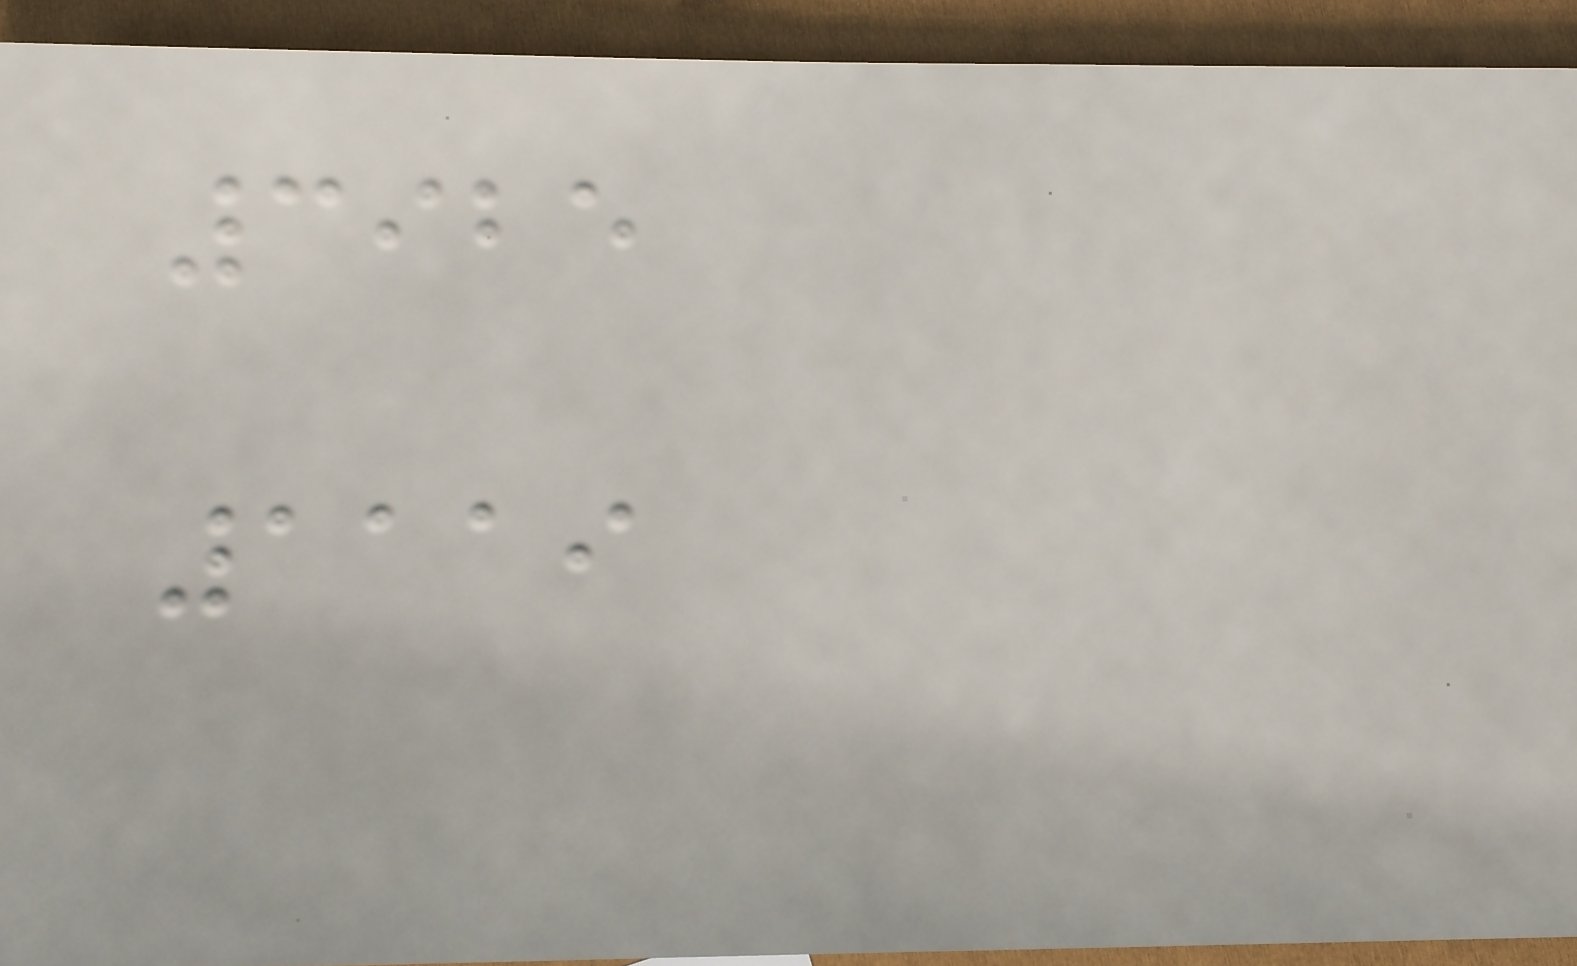3925
1119
